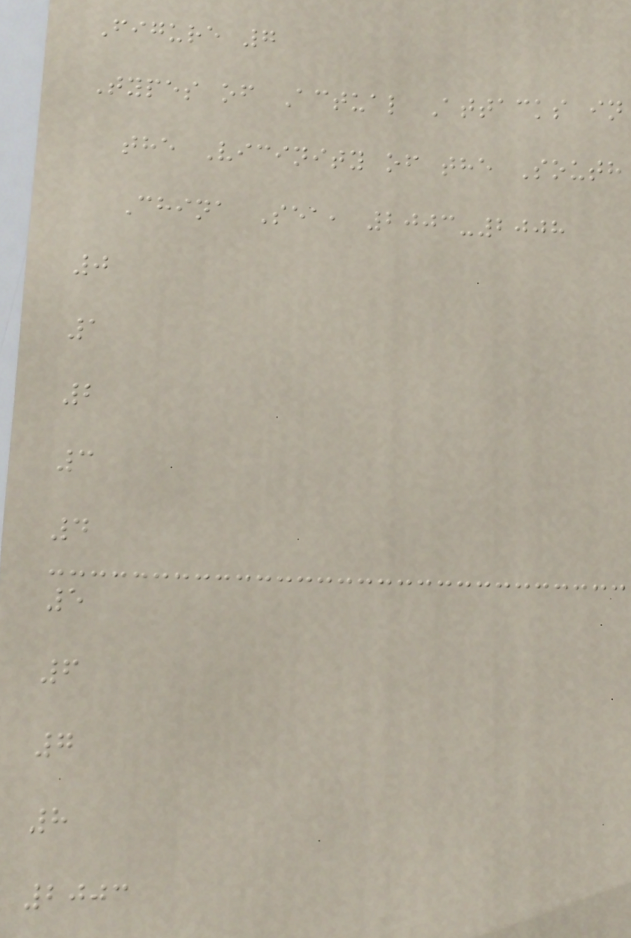Figure 7
Types of Actual Attacks in
the Vicinity of the South
China Sea, 2003-2008
0
1
2
3
4
5
6
7
8
2003
